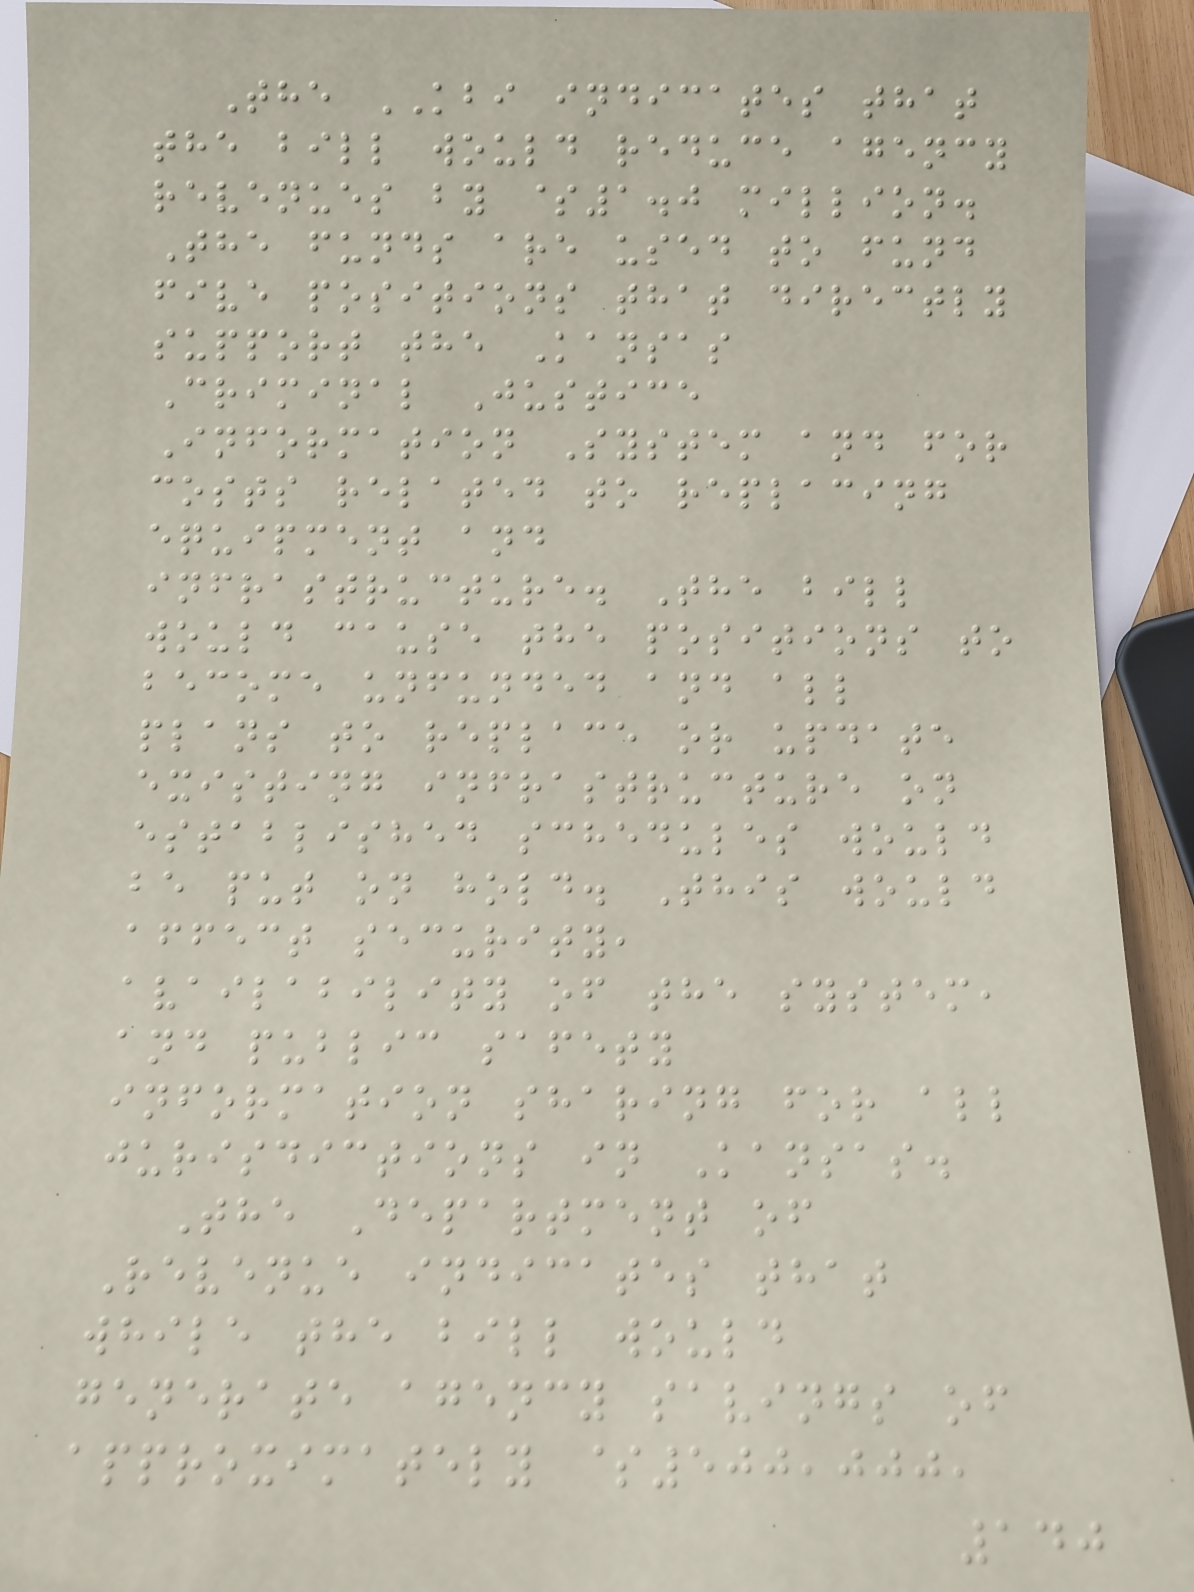The KBI indicates that
the bill would reduce agency
revenues by $1.0 million.
The funds are used to fund
five positions that directly
support the Kansas
Criminal Justice
Information System and for
costs related to replacing
equipment and
infrastructure. The bill
would cause the positions to
become unfunded and all
plans to replace or update
existing infrastructure on
established schedules would
be put on hold. This would
affect security,
availability of the system,
and public safety
information sharing for all
jurisdictions in Kansas.
The Department of
Revenue indicates that
while the bill would
generate agency savings of
approximately $500,000,
140
